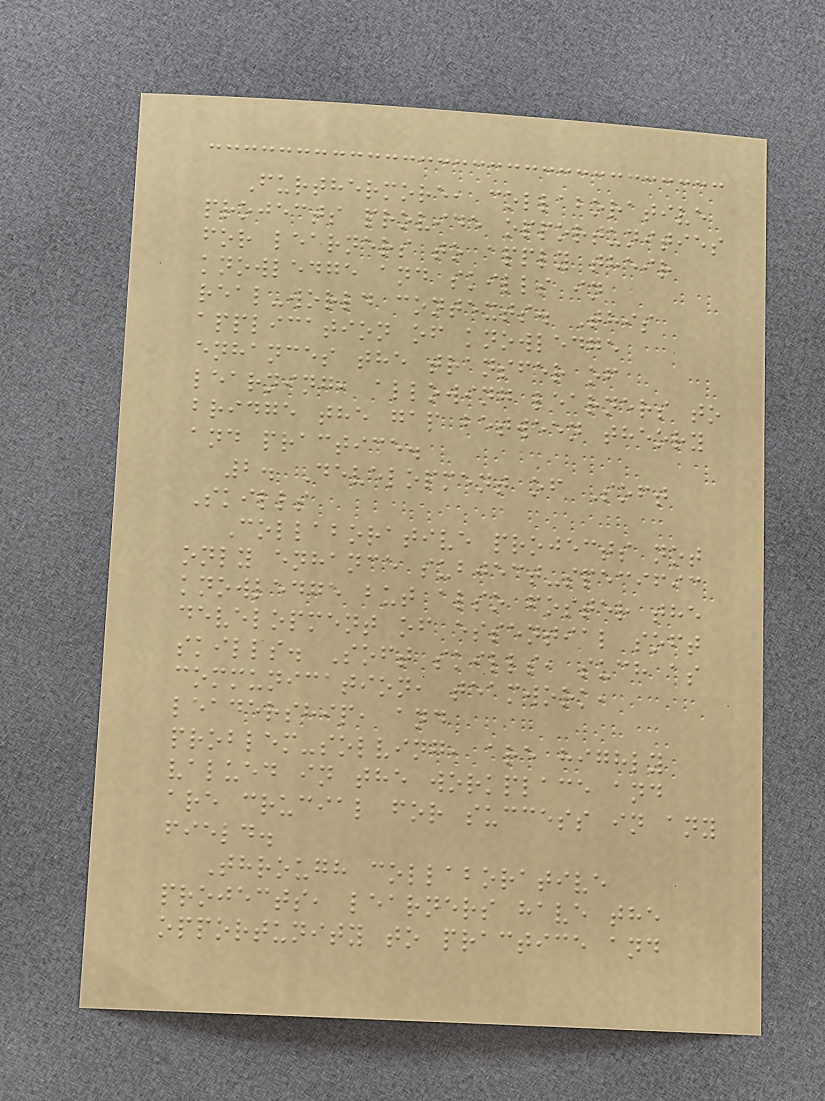Furthermore, collaborative
projects provide opportunities
for learners to apply their
knowledge and skills in
real-world contexts. This
application of knowledge
enhances the transfer of
learning, allowing learners to
bridge the gap between theory
and practice.
2. Development of Soft
Skills
Collaborative projects not
only enhance subject-specific
knowledge but also foster the
development of essential soft
skills. Soft skills, such as
communication, teamwork,
leadership, and
problem-solving, are highly
valued in the workplace and
are crucial for success in any
field.
Through collaborative
projects, learners have the
opportunity to practice and
